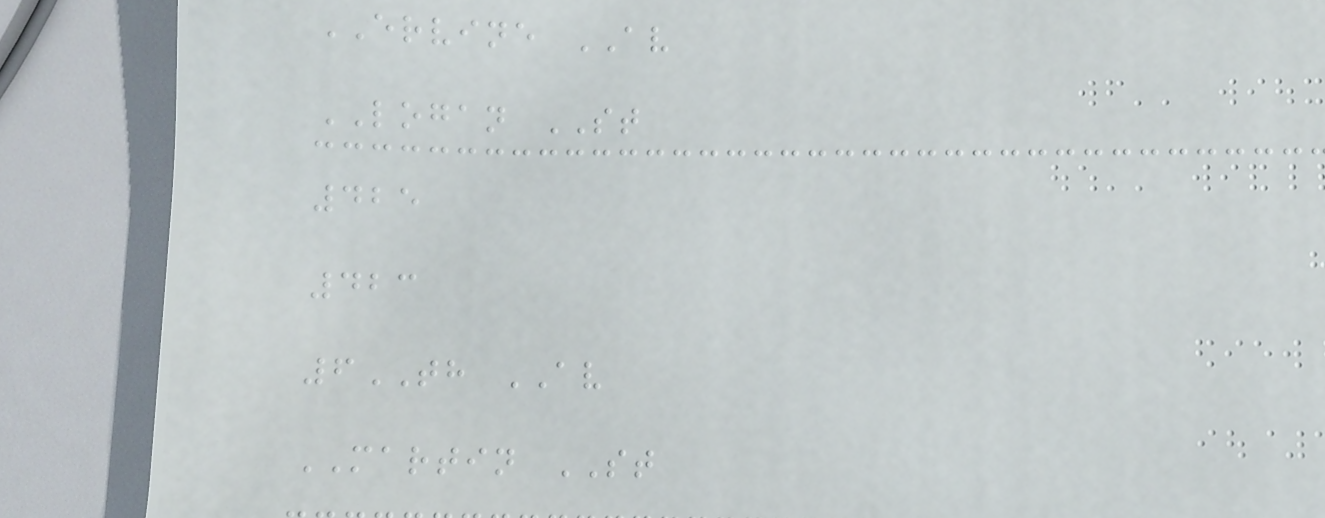ERVINE AV
LOGAN ST
425
423
6TH AV
MARTIN ST
